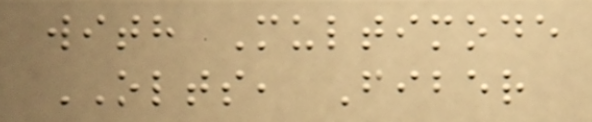with Multimode
OLTS, Fiber
